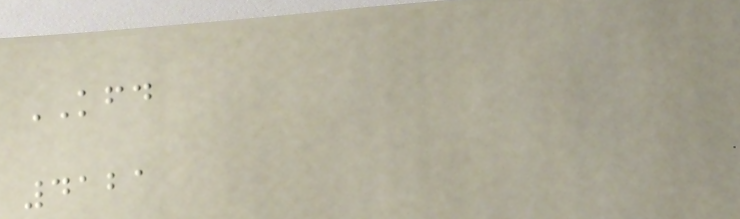KFD
4121
